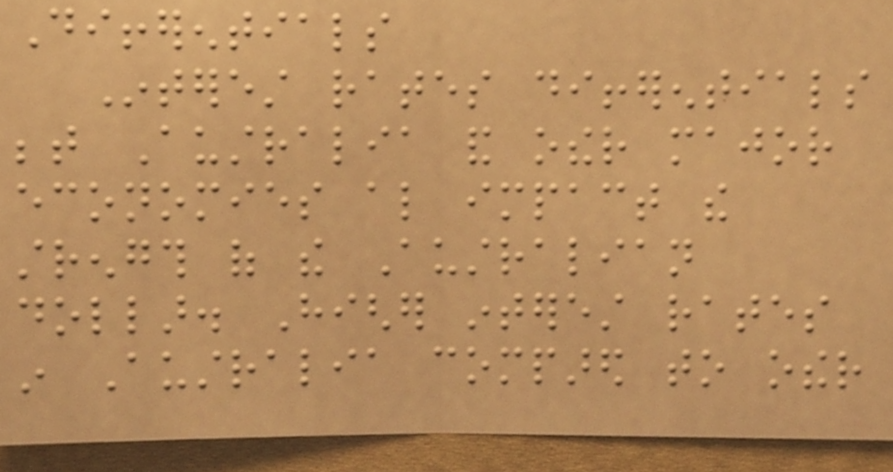Differentials
Interest rates differentials
between Australia and other major
economies also impact the
strength of the Australian
dollar. Higher interest rates
in Australia compared to other
